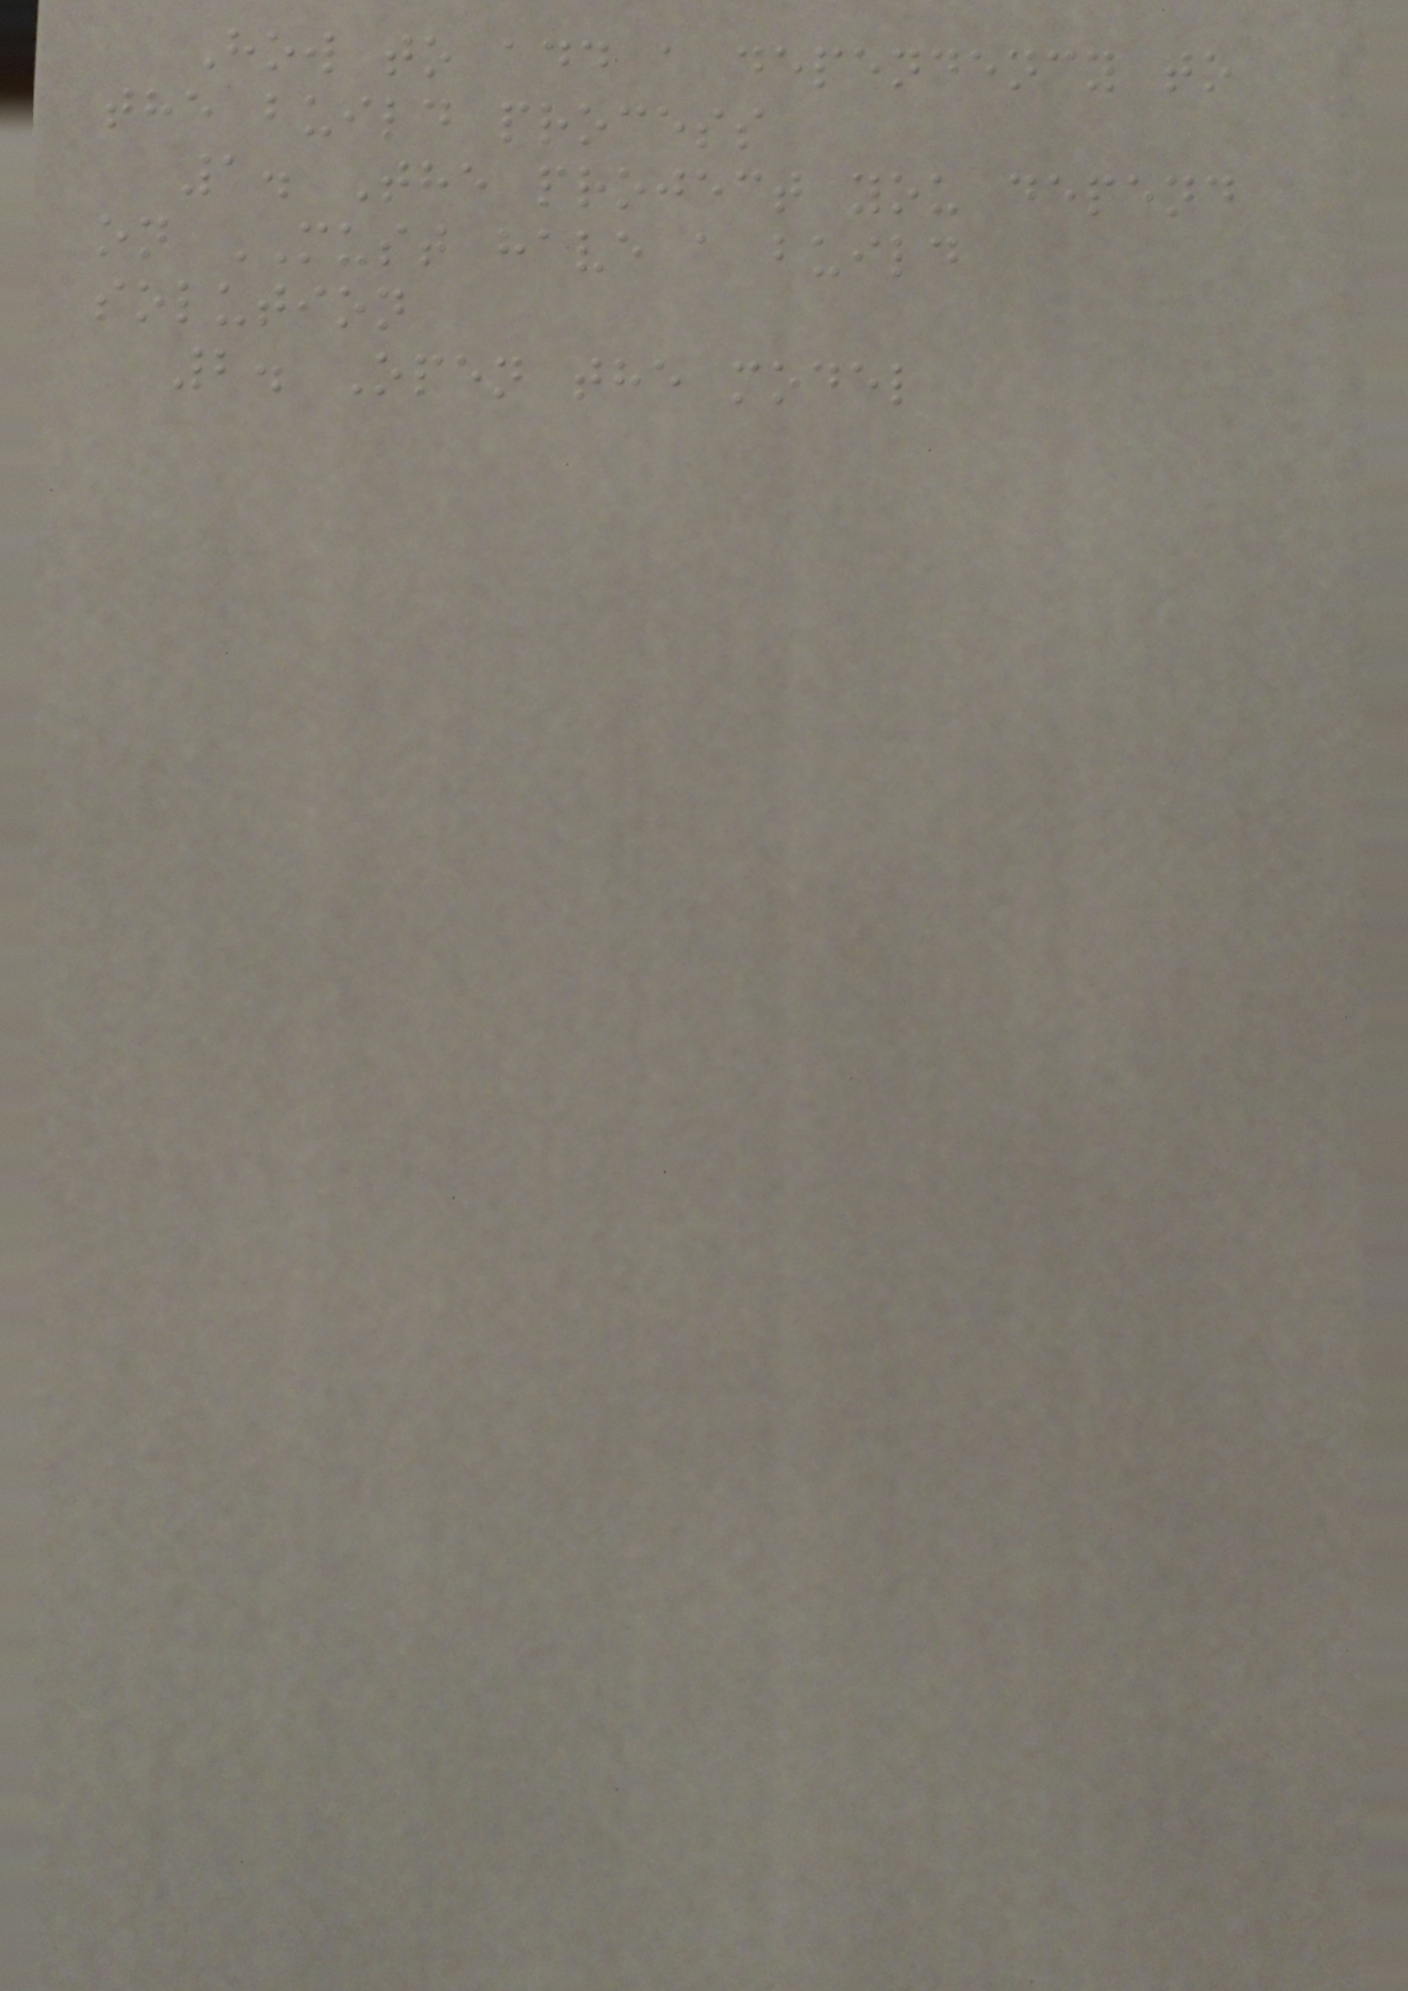How to add a dependency to
the build process
1. The project you depend
on MUST have a build
solution
2. Open the model
